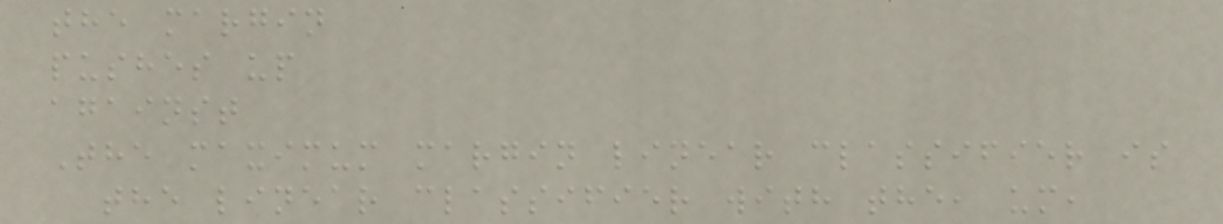the margin
pushes up
against
The maximum margin linear classifier is
the linear classifier with the, um,
